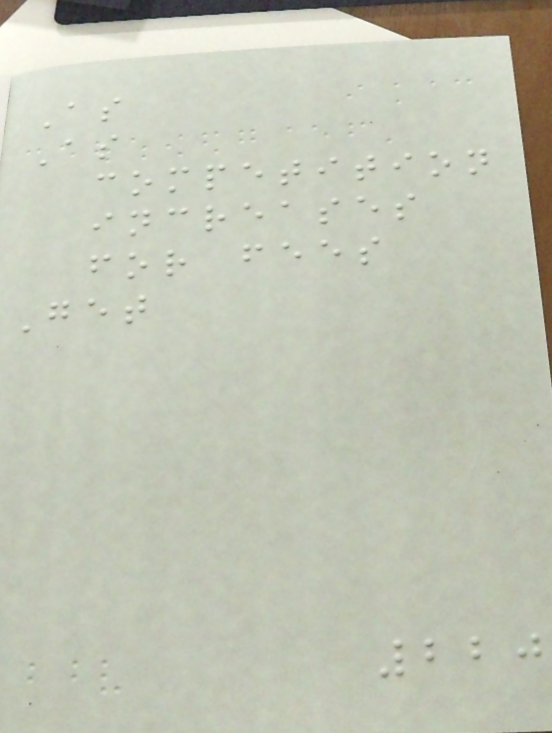As
As
competition
increases
for fees
Get
220
